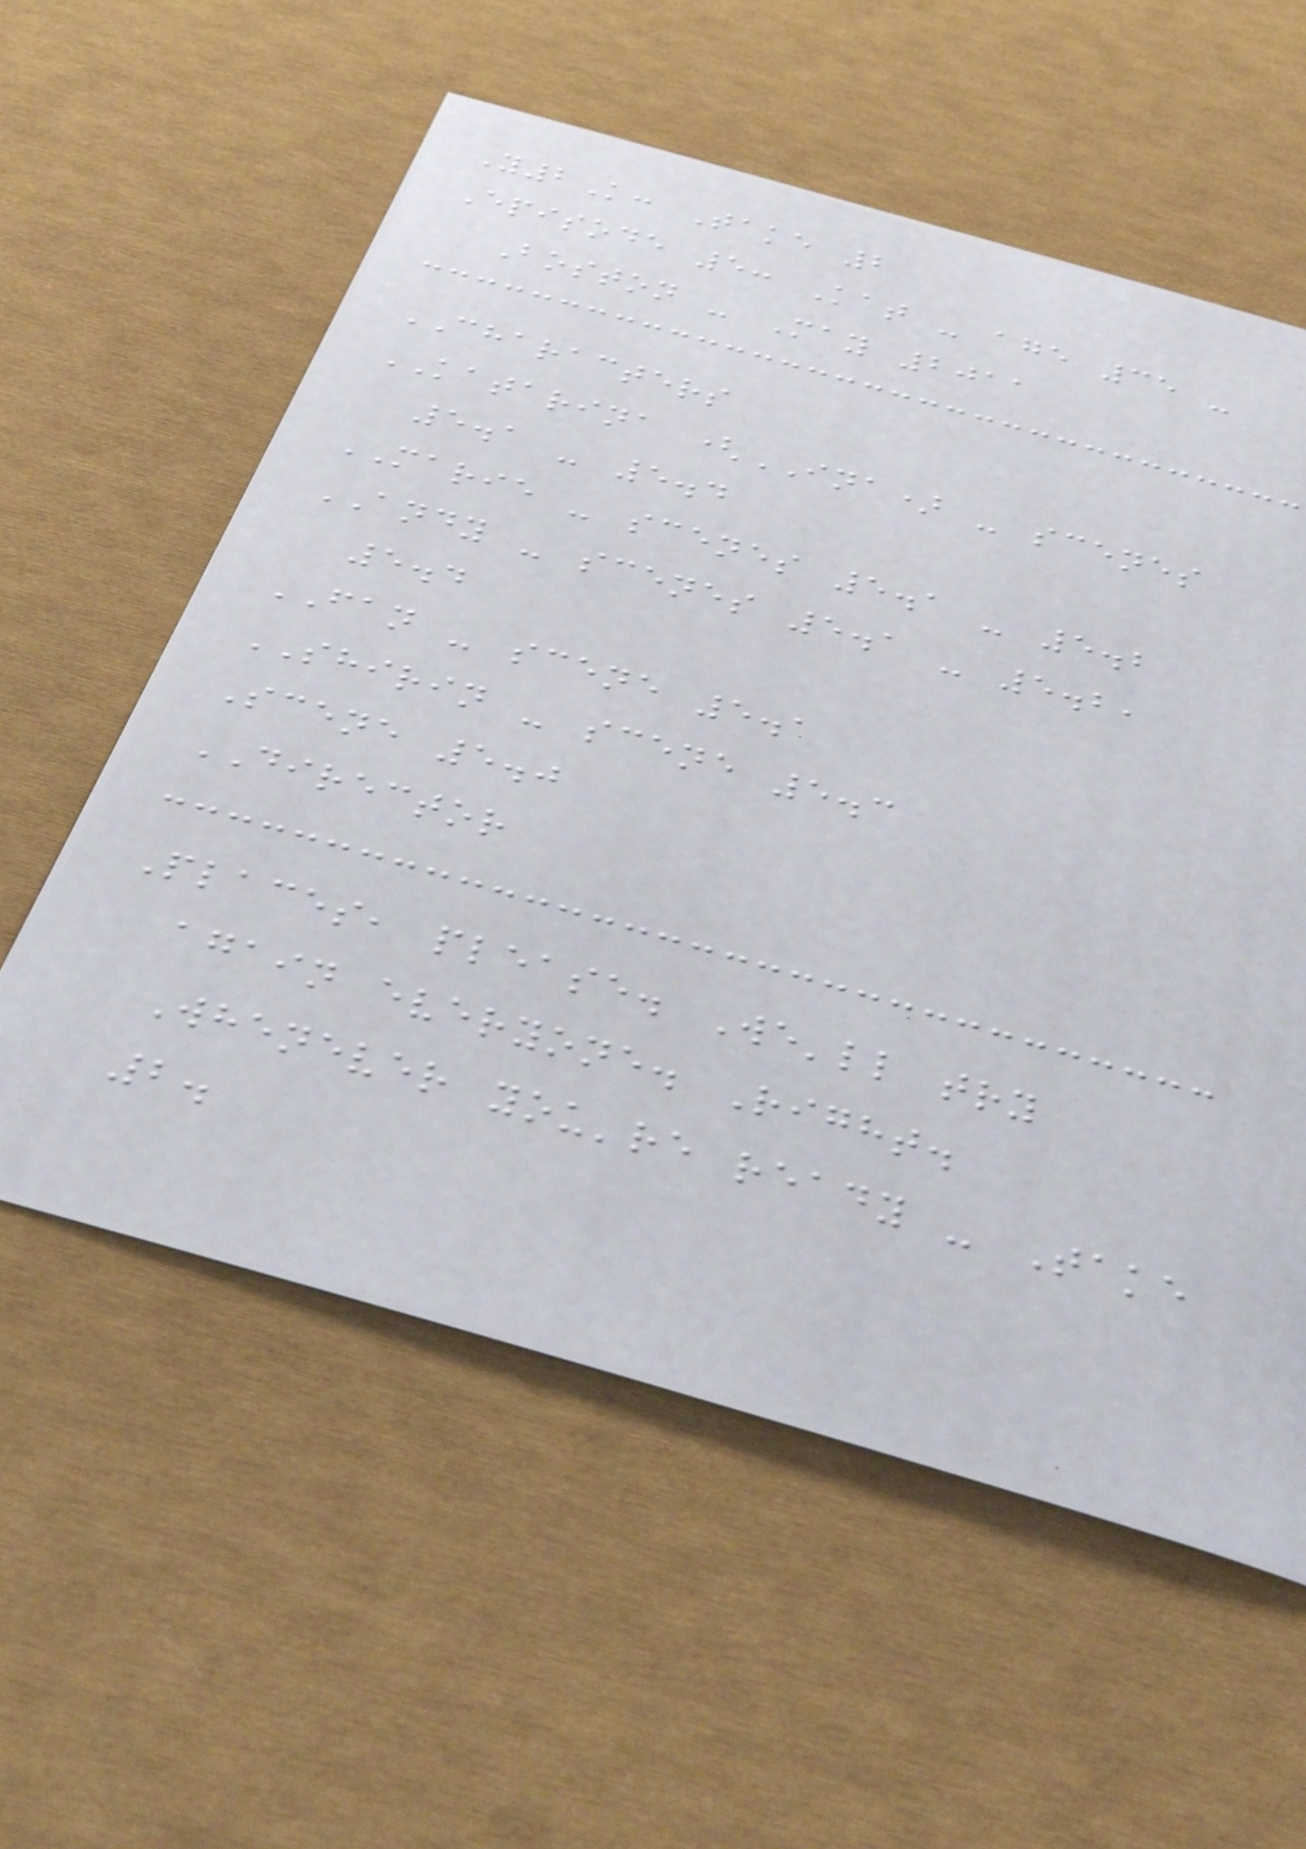Y2K: Take 2
Episode 5: Kat - age 35 -
Boston - May 2011
CHARACTERS
KATARINA (INA) - scenes
5.1 - 5.4
MARIE - scenes 5.1 - 5.2
ANDY - scenes 5.1 - 5.2,
5.4
FAN - scene 5.1
SHIRIN - scene 5.3
Scene 5.0
DIRECTOR
Places, please. We'll try
again everyone. Right.
Whenever you're ready - Take
2.
